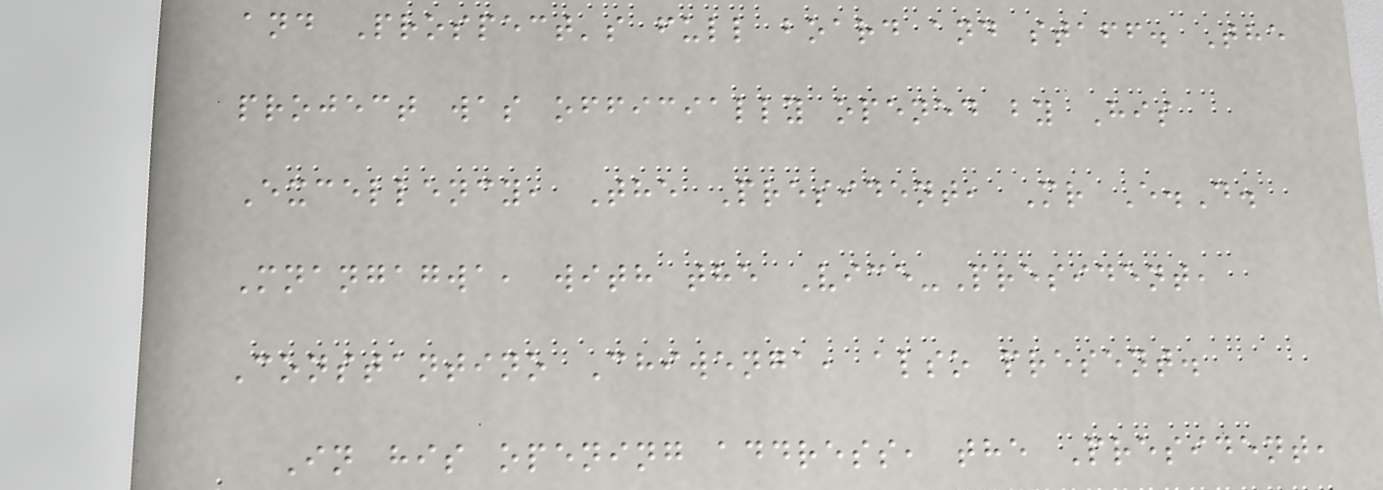and Prospect's full board and staff. The
project was officially opened by His
Excellency, The President, Mr E.D.
Mnangagwa, with the Vice-President,
Constantino Chiwenga, also present.
In his opening address, the President,
